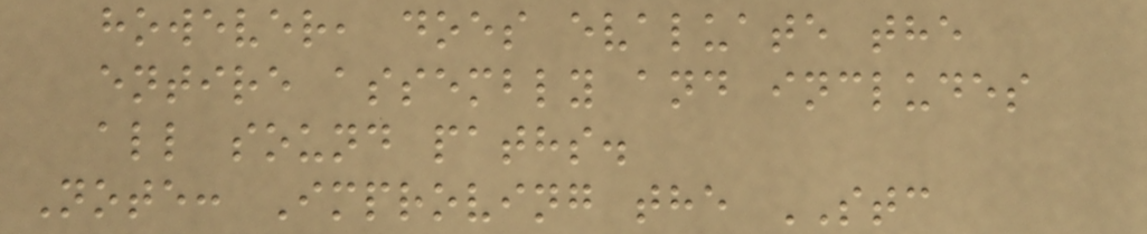however, does evaluate the
entire assembly and includes
all sound paths.
Note: Improving the STC
